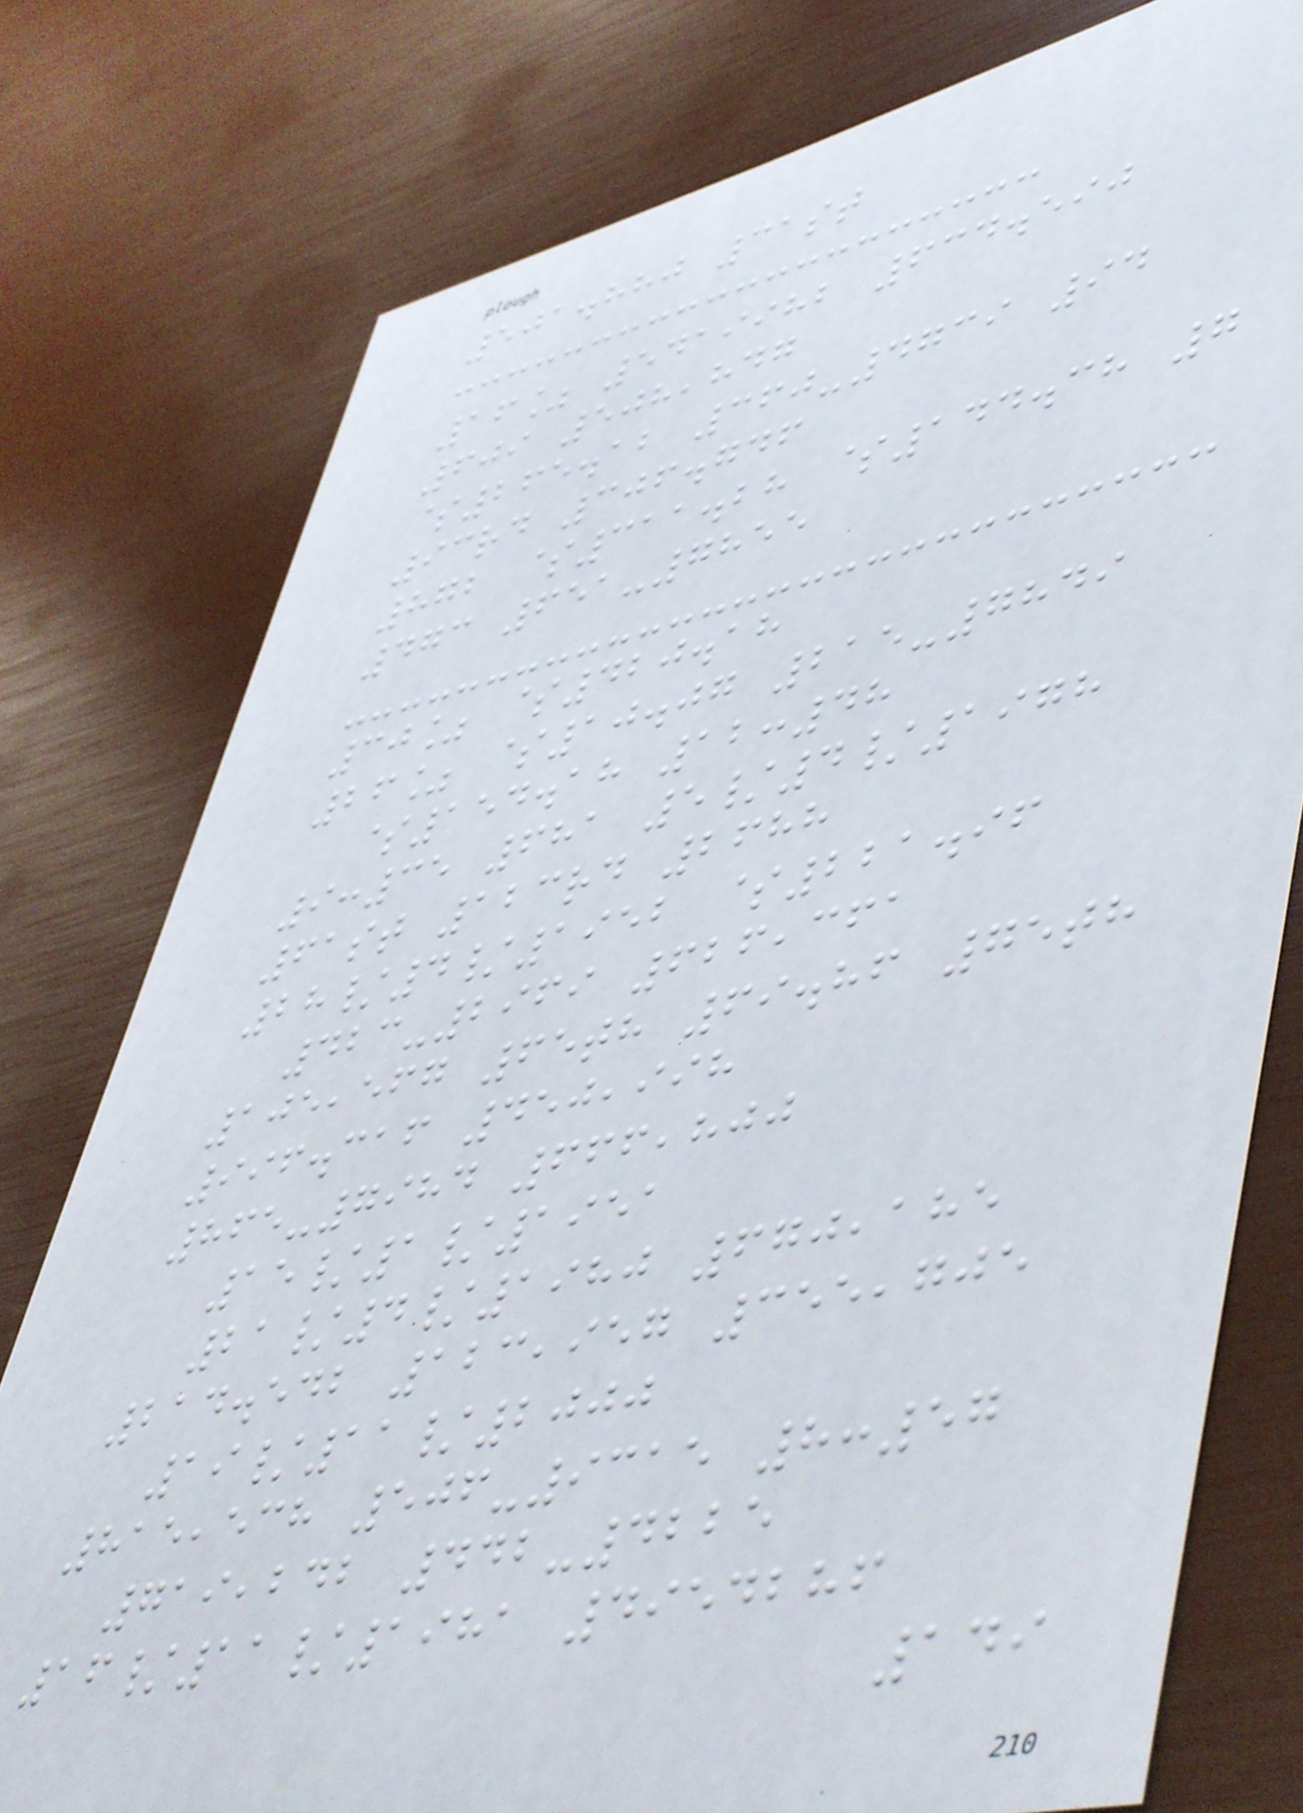501.880 31st
16% 5419982 634.590
609 508,847
$265.12 360-4739 94
93rd 306.746
872 $311.28 $144.38 7
473 651-7855
30% $420.18
26% $10.07 215-7849
$154.18 12:48
9:35 681 5/4/1978
61st 123rd 2688
28/4/1952 $221.96
423-2969 626,361
105,567 65th 69.86 75th
996.316 450,998
865-7984 666,800
15/1/1951
21/4/1980 670,185
214.542 123,957 355,705
19/11/2000
815,538 506-9315 8:57
719,242 442-4225
16/11/1981 4954286
149
